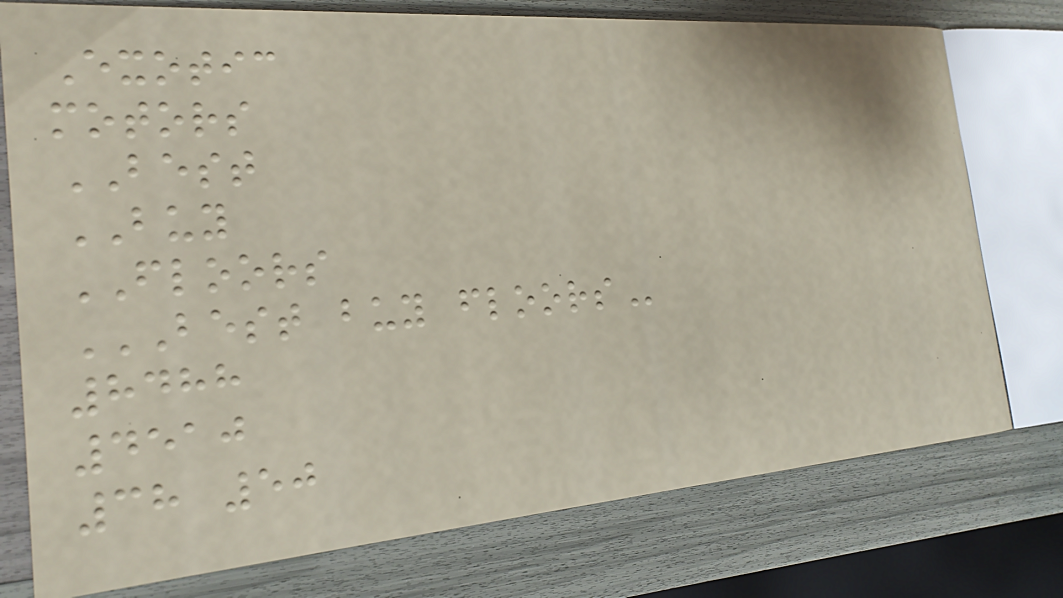Exotic
motors
BEST
BUY
FLOORS
BEST BUY FLOORS
8488
4510
38 50
